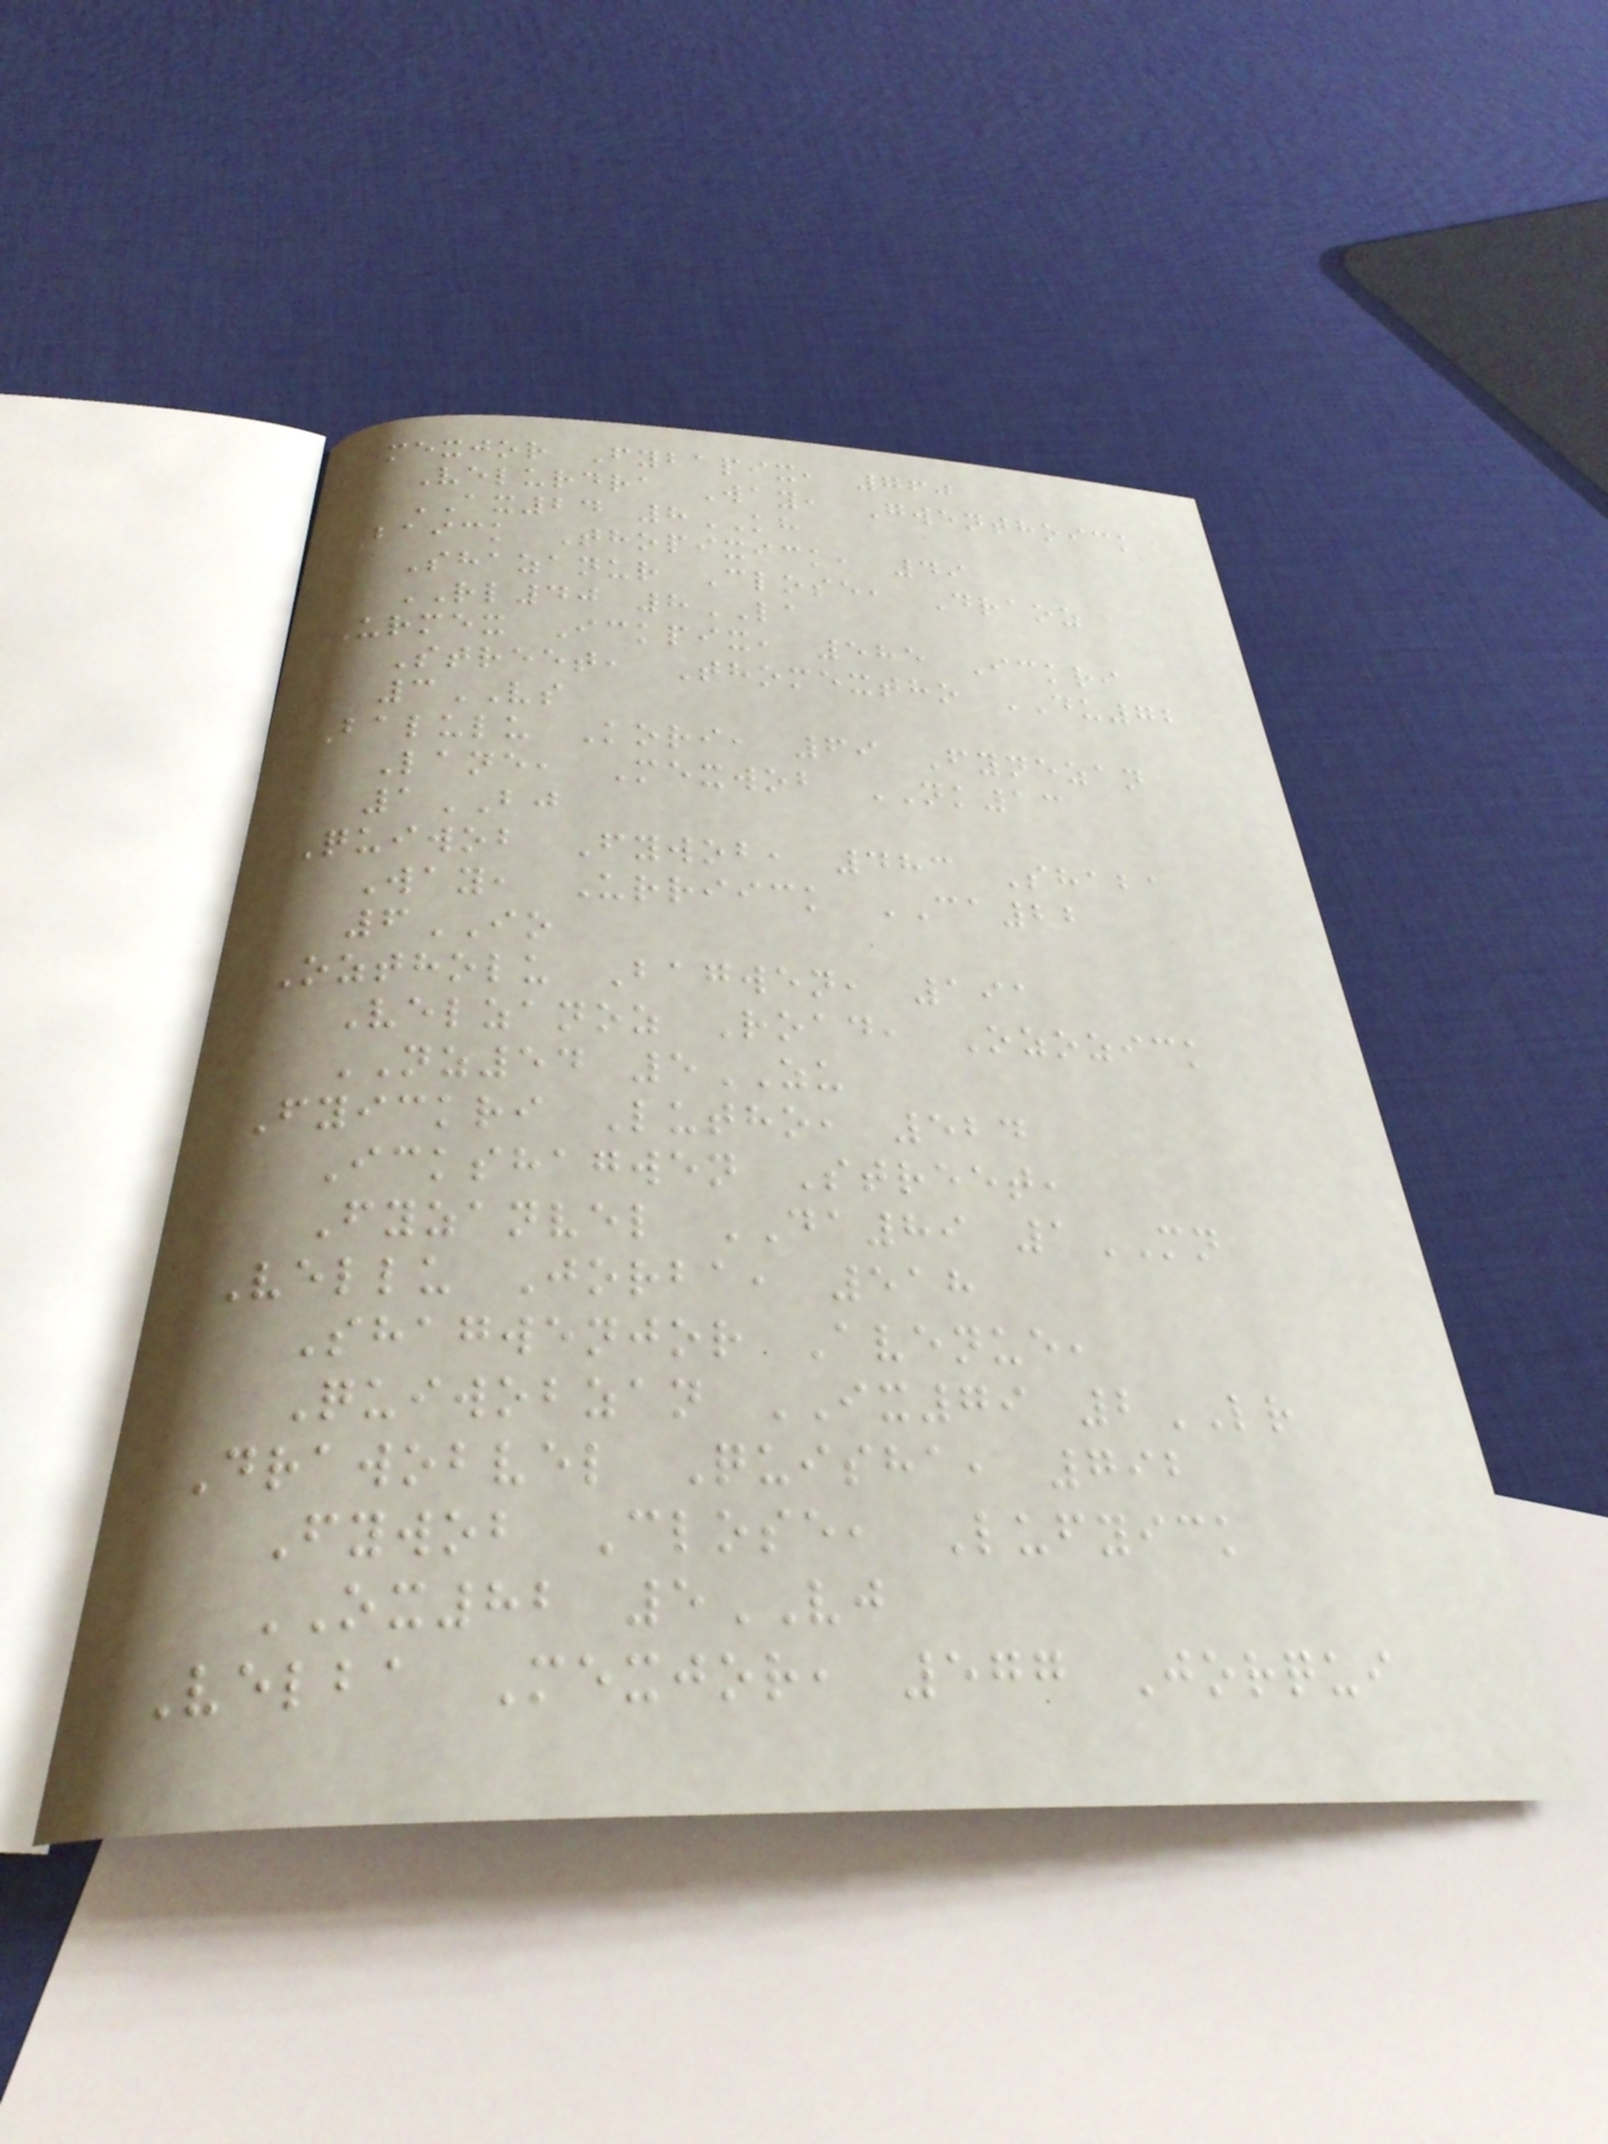Mexjor Fybapix, 760
Velurdra Way, Gwenthoick
AX24 8KH
Baick Thopixick, 49
Shazanur Close, Draoz
RL40 8LA
Urmex Ickpix, 585 Ickri
Street, Thomextho DU72
3VS
Balulu Kori, 69 Fynezan
Lane, Mexwob NK13
1BJ
Quiwob Fywob, 483 Shaba
Way, Urriick CA22
6IO
Oztholu Bagwen, 191
Velzanoz Road, Ozozick
NZ54 5ZU
Fyickri Lutho, 524
Ickshagwen Street,
Fyzanvel DA89 1MN
Vellu Jorba, 518
Shagwenjor Avenue,
Quiwobzan IX79 2LR
Drawobvel Quisha, 792
Fywob Close, Lufyick
OX82 5VJ
Velba Mexjor, 577 Jorqui
